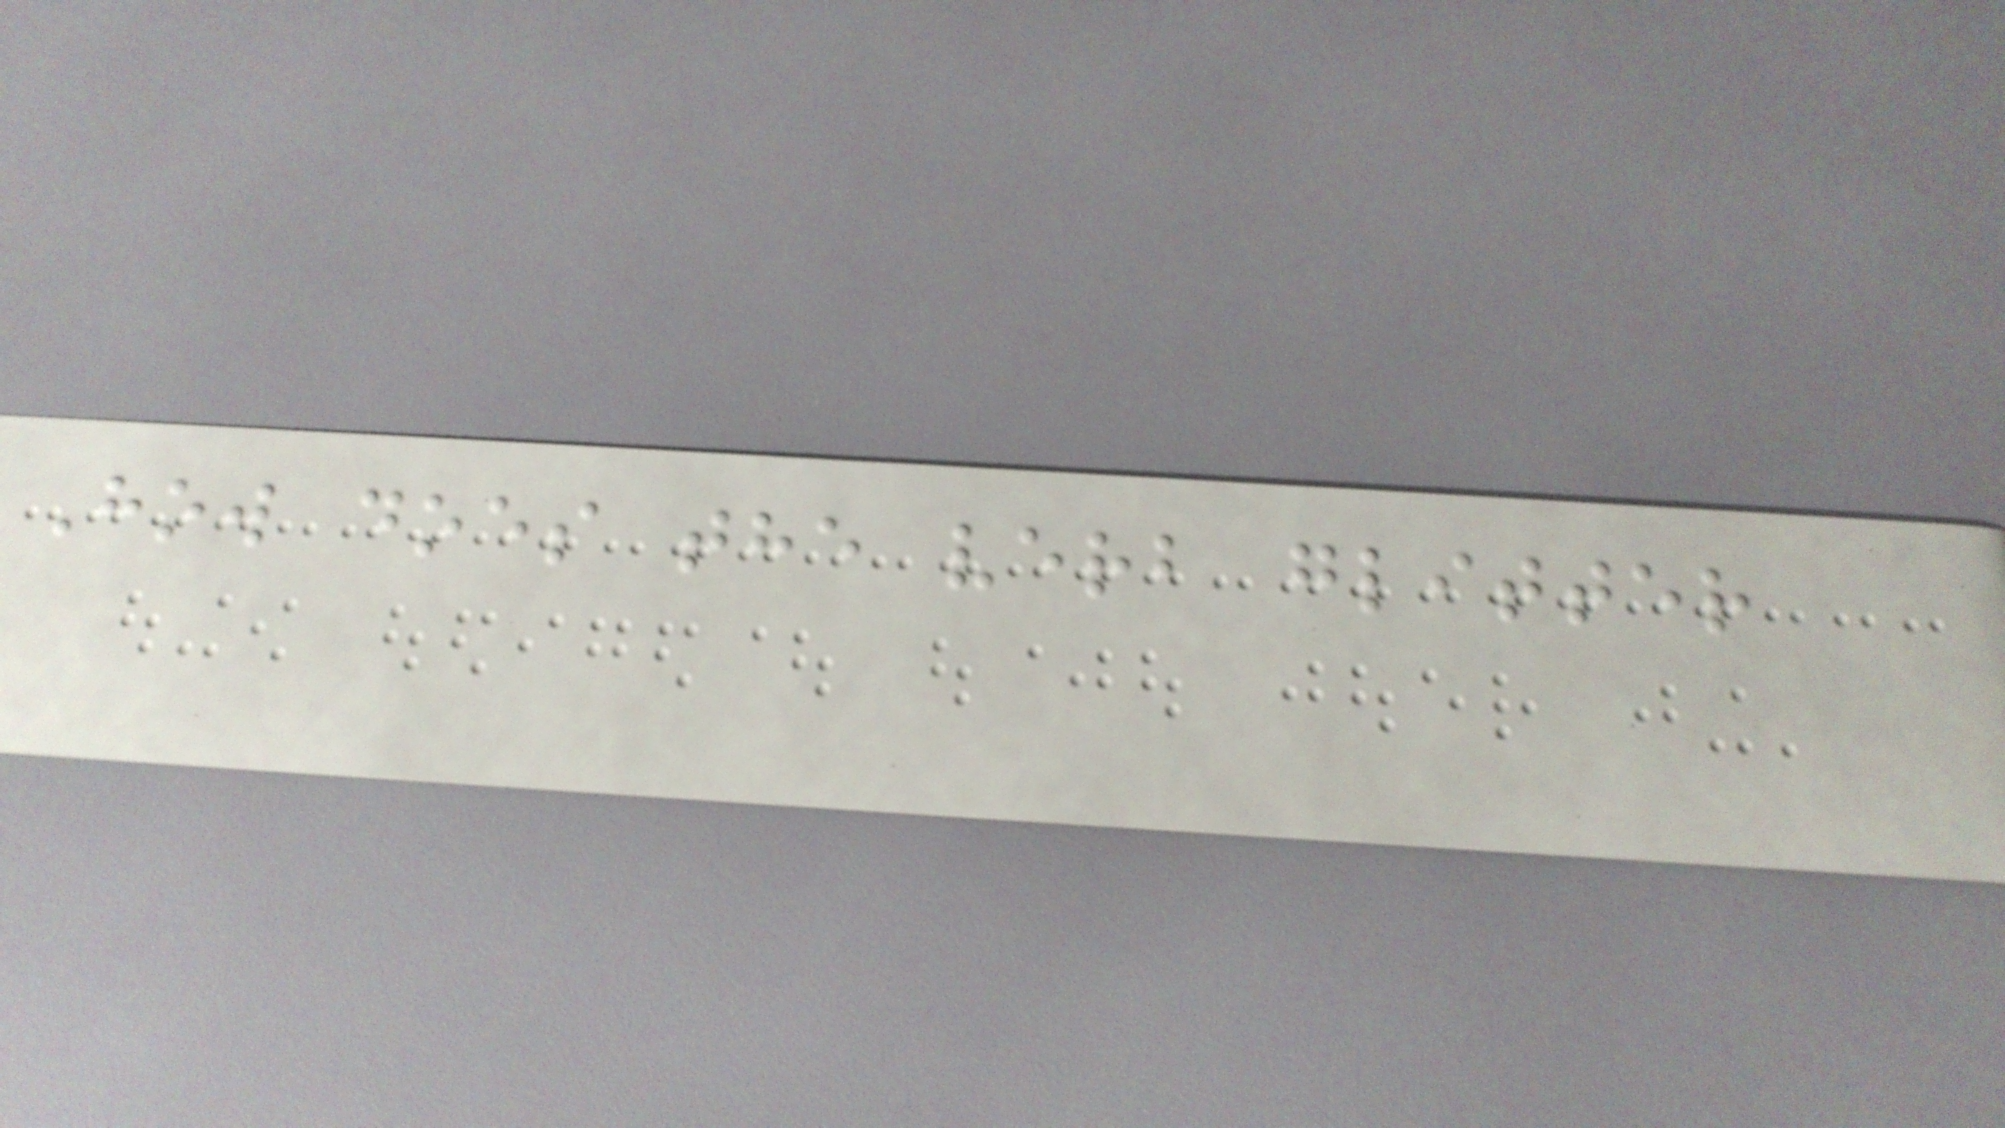How does the verb glitter
